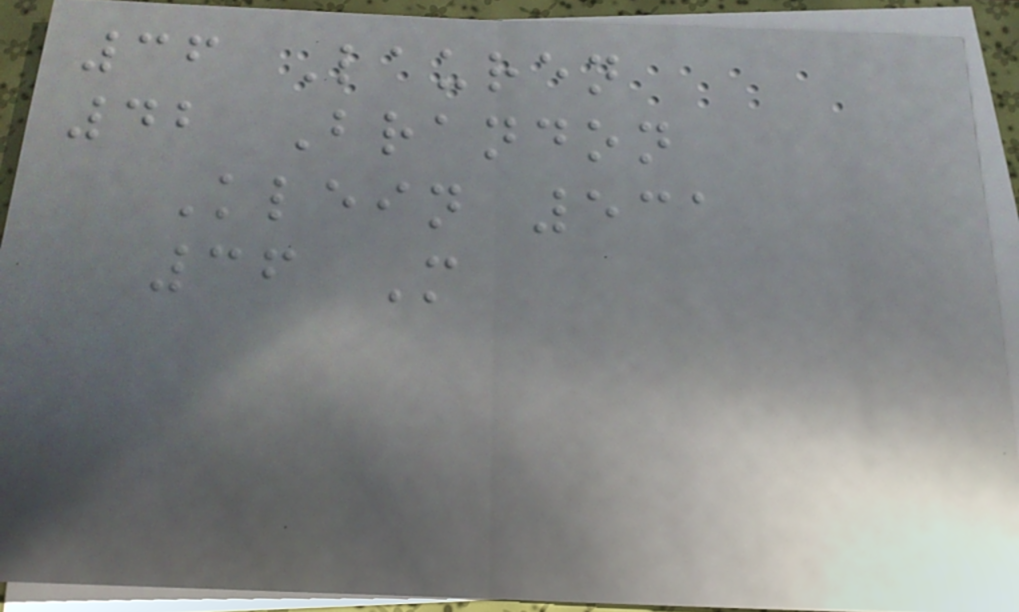36 Lauren
42 Brandon
Klein 531
36 M
